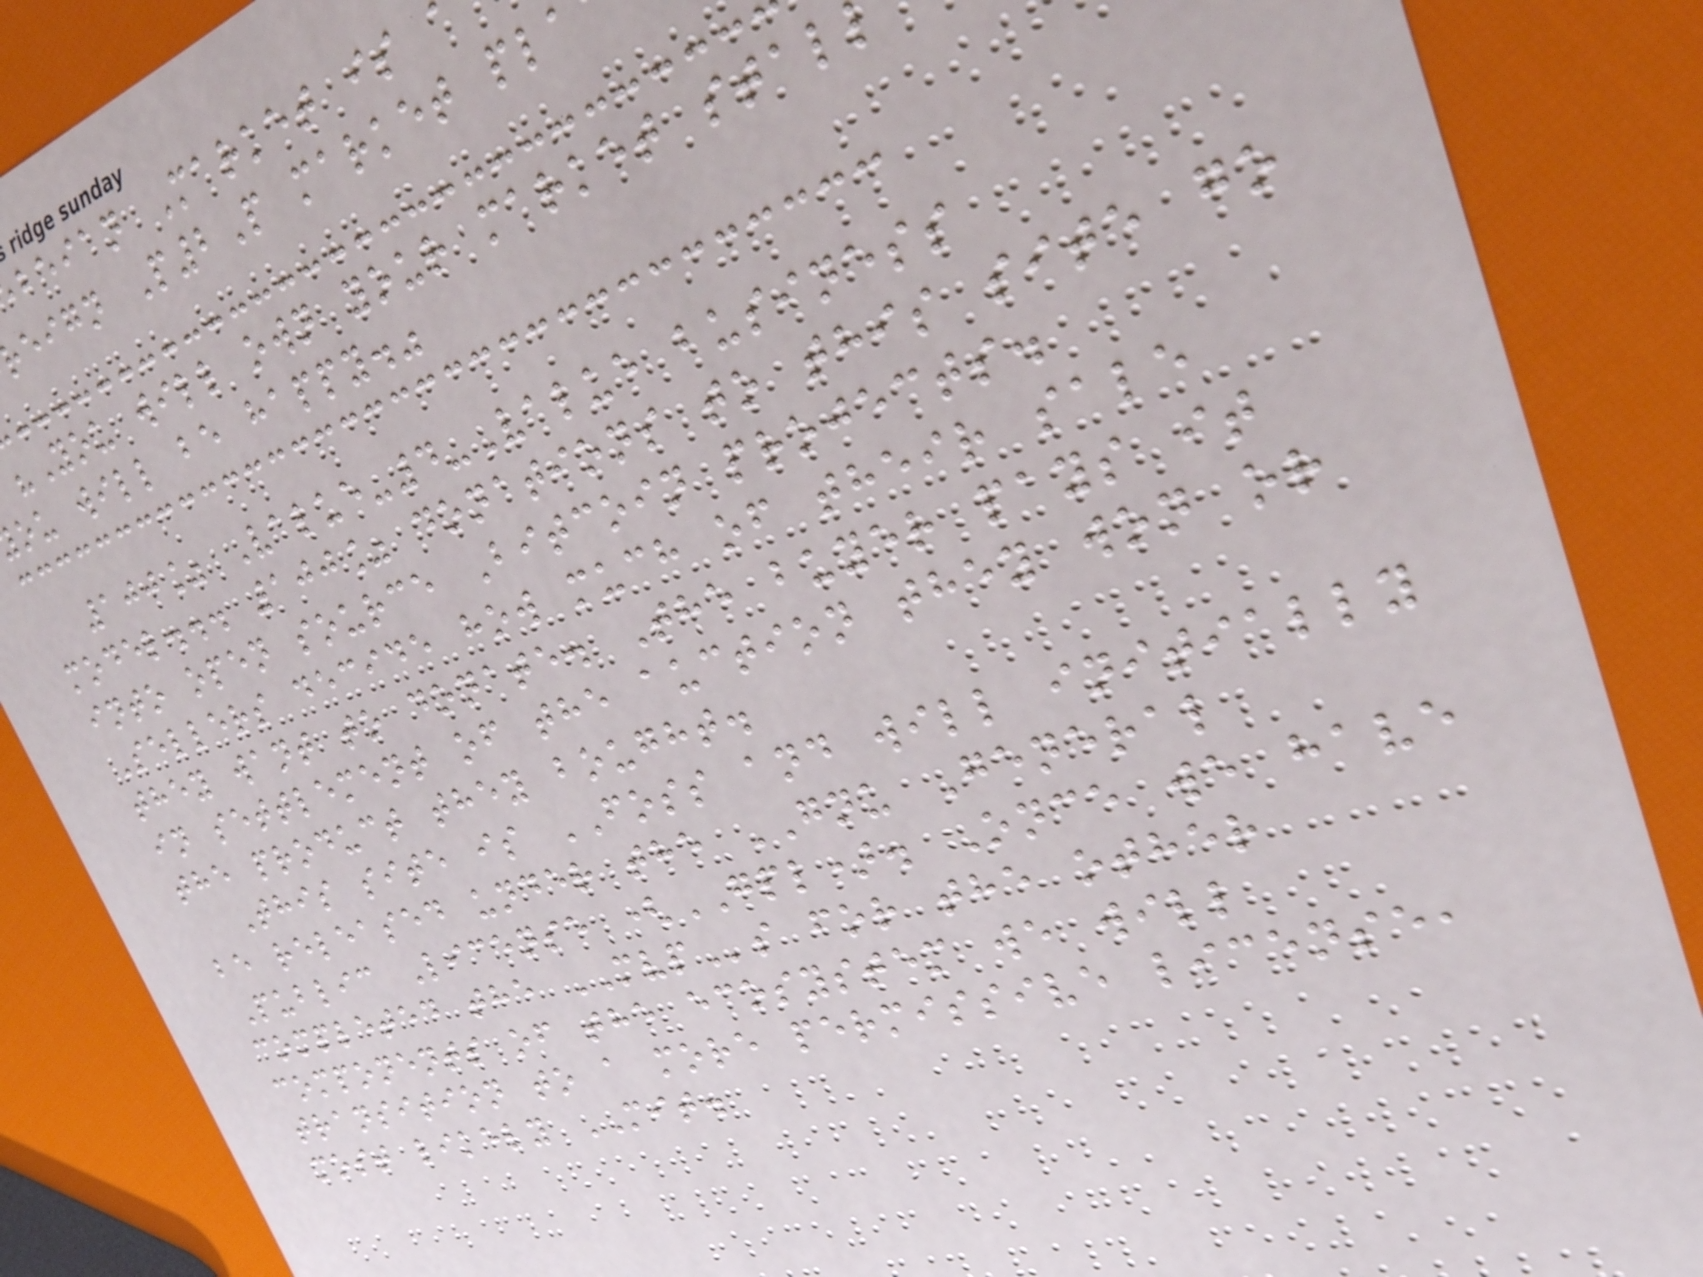beian Market is
eign P2P market pla
"You will own your market stal
ou will be happy."
100% Value-4-Value business
model... 100% donations to this site go
into open source Bitcoin projects.
Sellers decide how much of their sale
they want to donate. The buyer pays it
in settlement of the auction they won or
the product they bought.
This site is FOSS and will initially
be released under the GNU General
Public License (GPL). Once we have
completed the MVPs for the other
components of the ecosystem we will
transition to a more permissive license,
most likely MIT.
